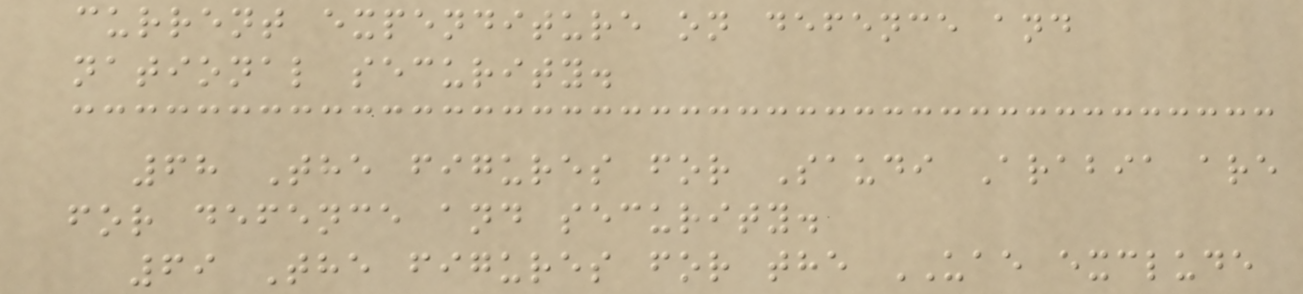current expenditure on defence and
national security.
68 The figures for Saudi Arabia are
for defence and security.
69 The figures for the UAE exclude
